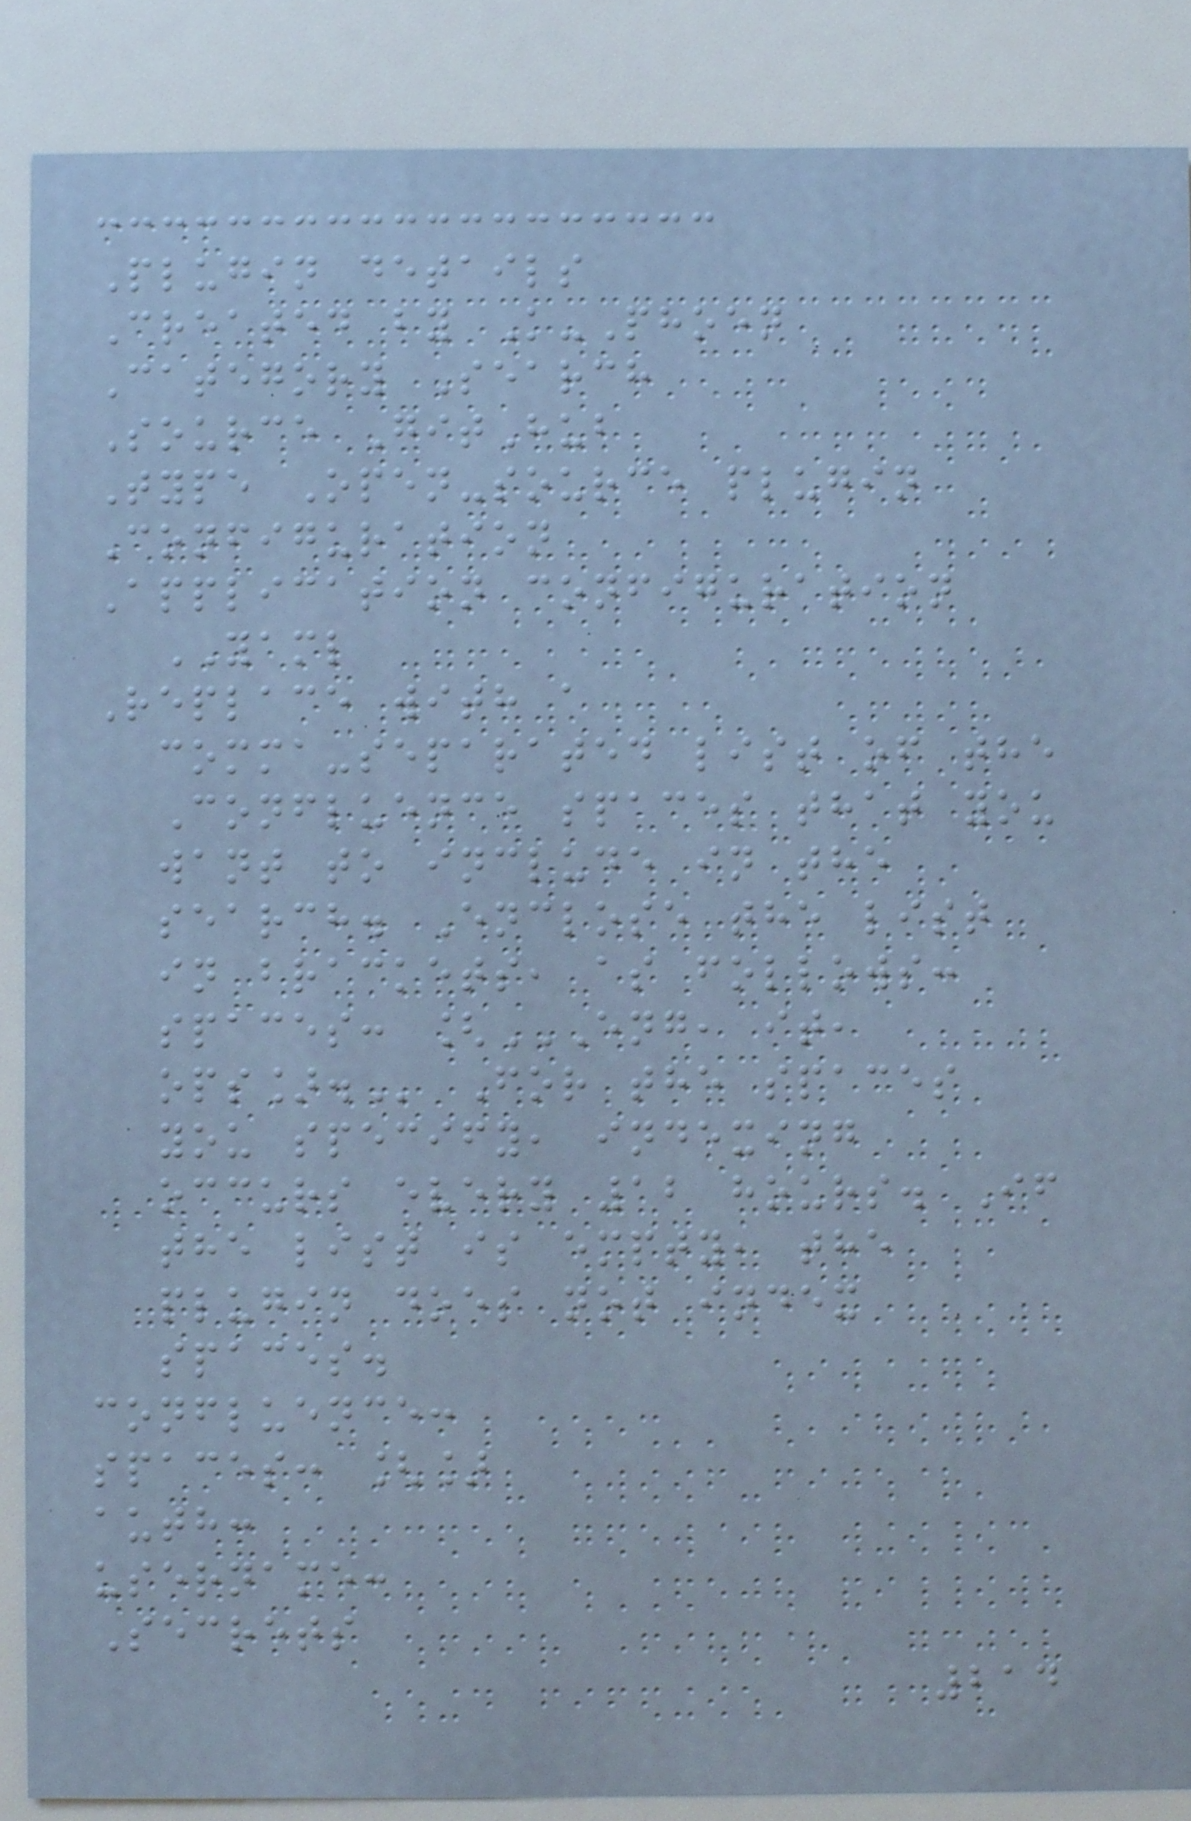Plugin details
Created by K-Phoen
Category Search
Source GitHub
Type Open-source plugin
Configuration
Application configuration
YAML
Replace with a
comma-separated list of the
Confluence spaces that you
want to include in the
search. Enclose the list
in brackets, as follows:
spaces: [ENG, IT,
OPS]. For the spaces
you specify, indexing
occurs every 12 hours. If
the list is empty, the
plugin does not index
spaces.
confluence:
spaces: []
auth:
username:
Secrets
214
